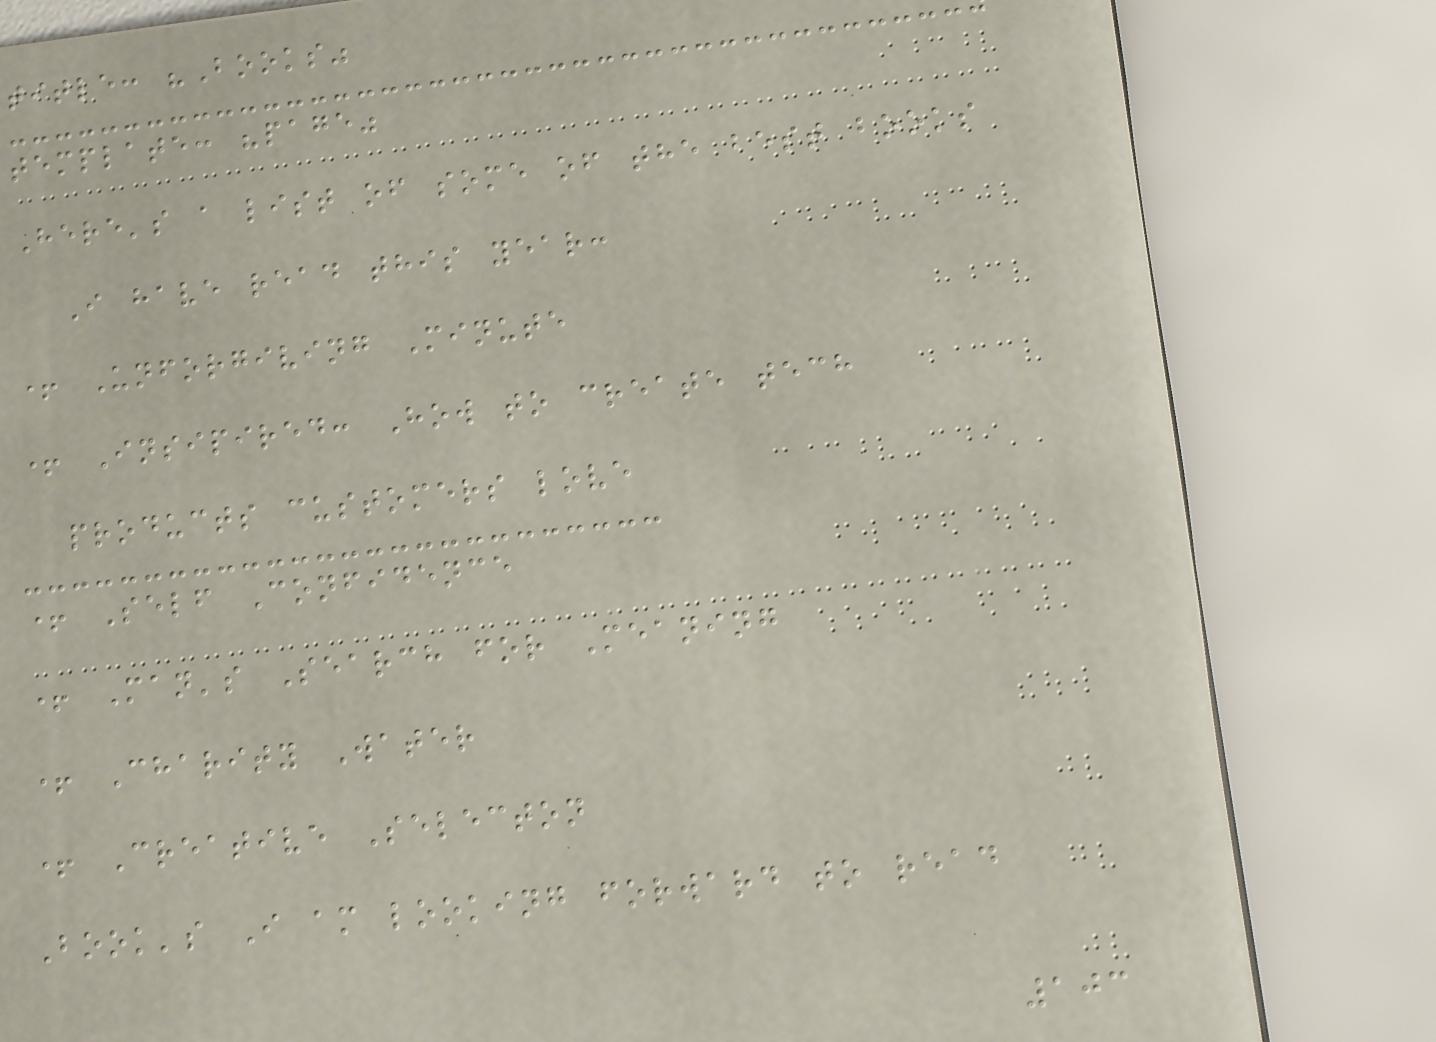title: "Books"
template: "page"
Here's a list of some of the best books
I have read this year:
+ Unforgiving Minute
+ Insipired: How to create tech
products customers love
+ Self Confidence
+ Man's Search for Meaning
+ Charity Water
+ Creative Selecton
Book's I am looking forward to read
103
